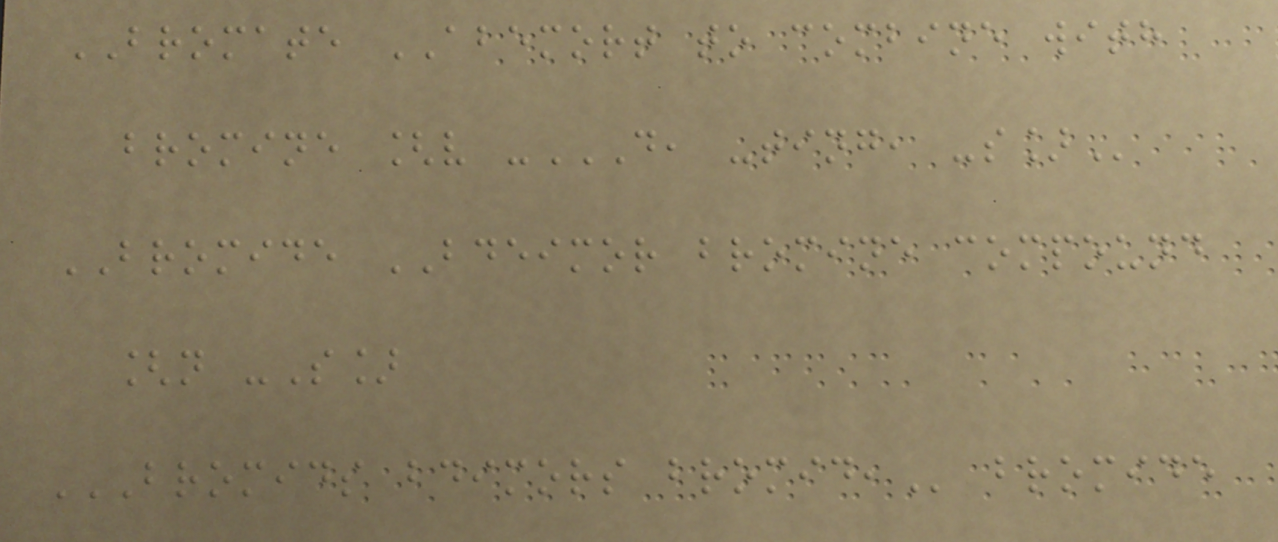BROMATE ABEMORT to combine with
bromine [v -D, -TING, -S]
BROMIDE BDEIMOR bromine compound
[n -S]
BROMIDS BDIMORS BROMID, bromide
